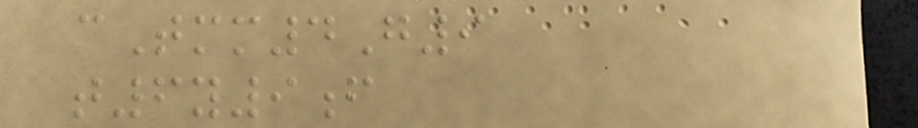cTmm4G9
t6y9f
